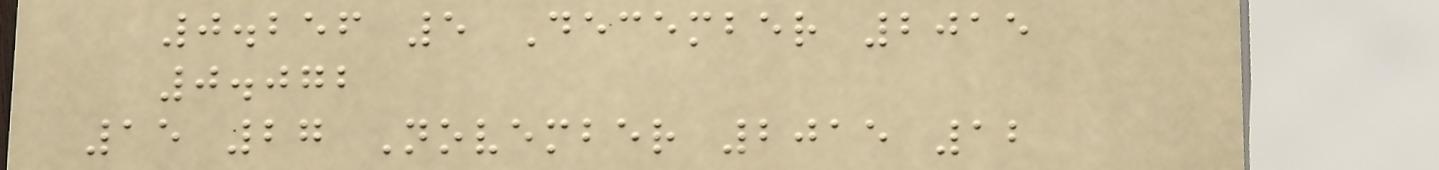0.256 5 December 2015
0.072
15 27 November 2015 12
